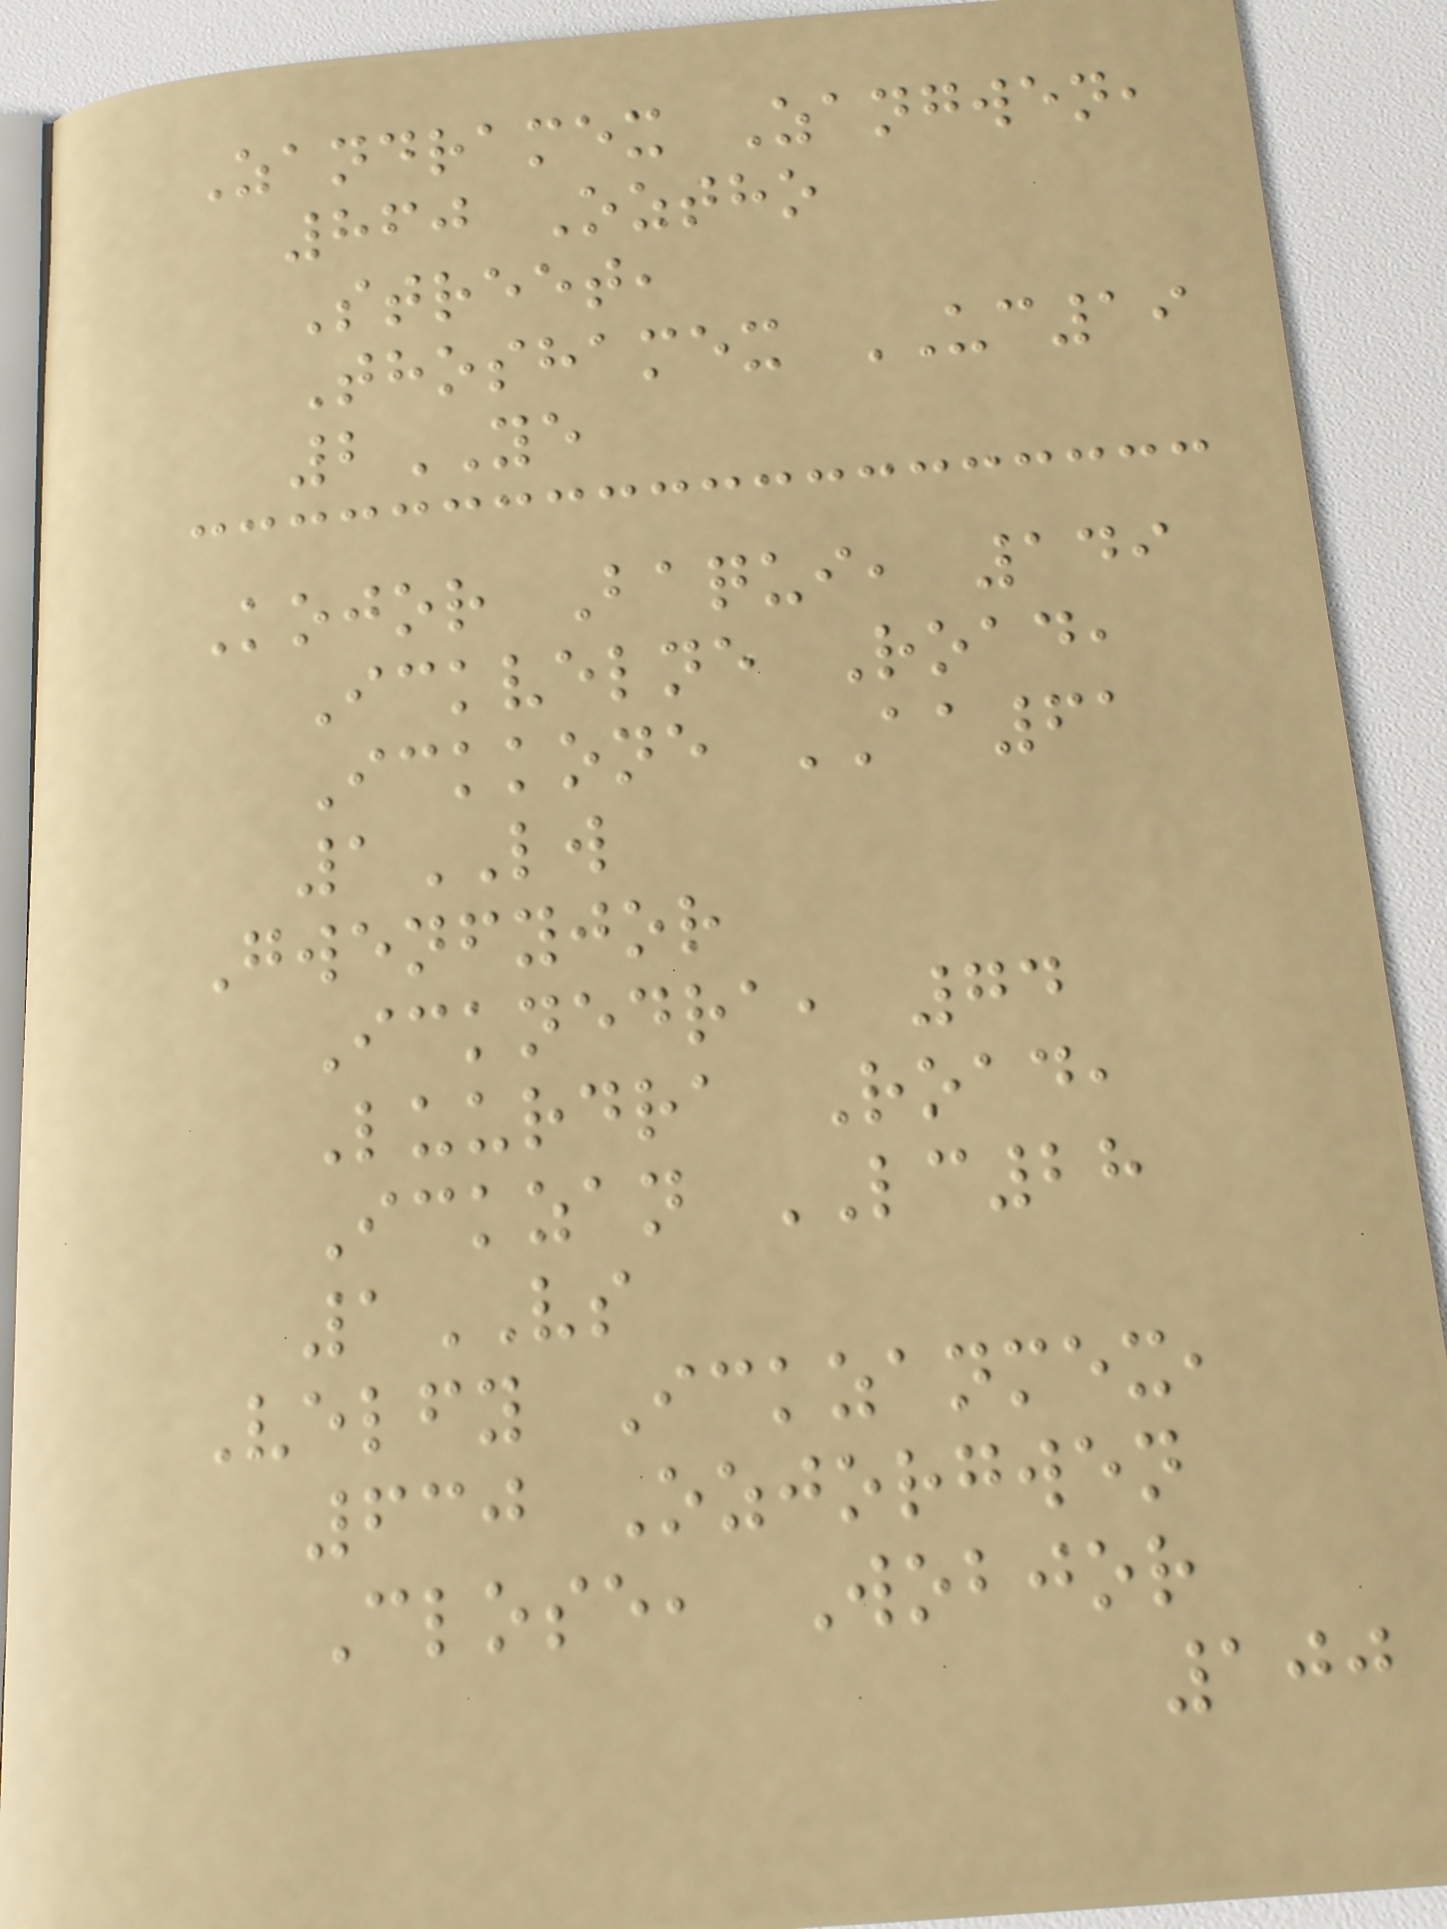Zandramex Zangwen,
860 Oztho
Street,
Thoshamex UC19
2YE
Kojor Baqui, 149
Ickvelne Road,
Ickkone AA61
1LW
Gwenfyjor
Icknedra, 74
Luurdra Road,
Ickzan LC28
1VS
Velfy Ickzanmex,
630 Ozjorgwen
Close, Wobjor
100
